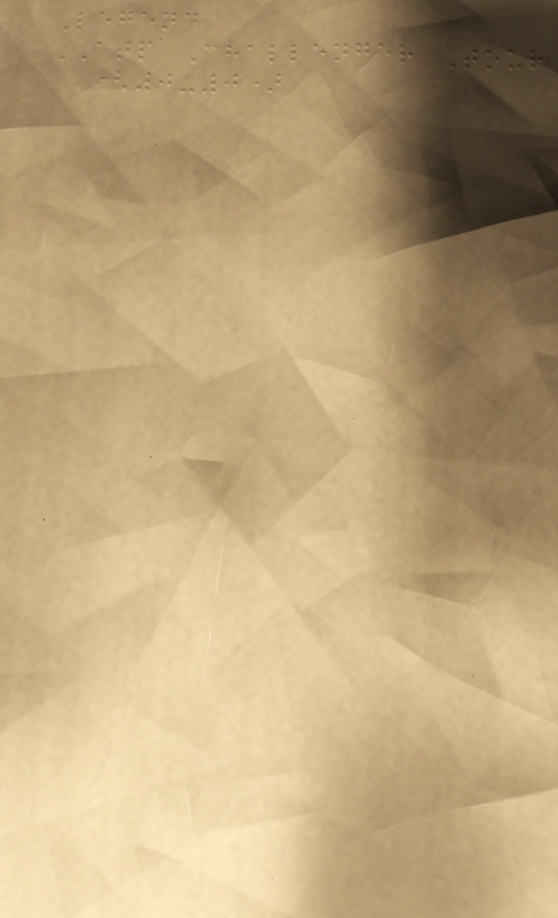Legend
ATP Challenger Tour
(0-0)
